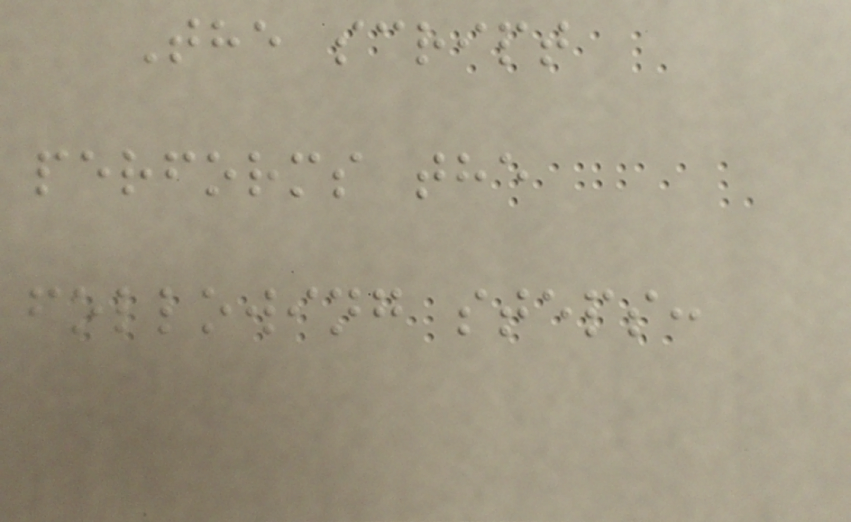The script
performs the
following steps:
